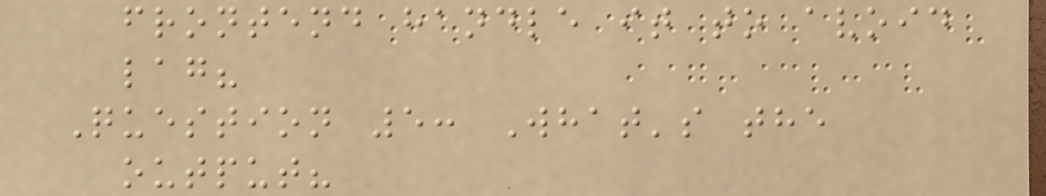frontend handle it to avoid
lag?
Question 5: What's the
output?
